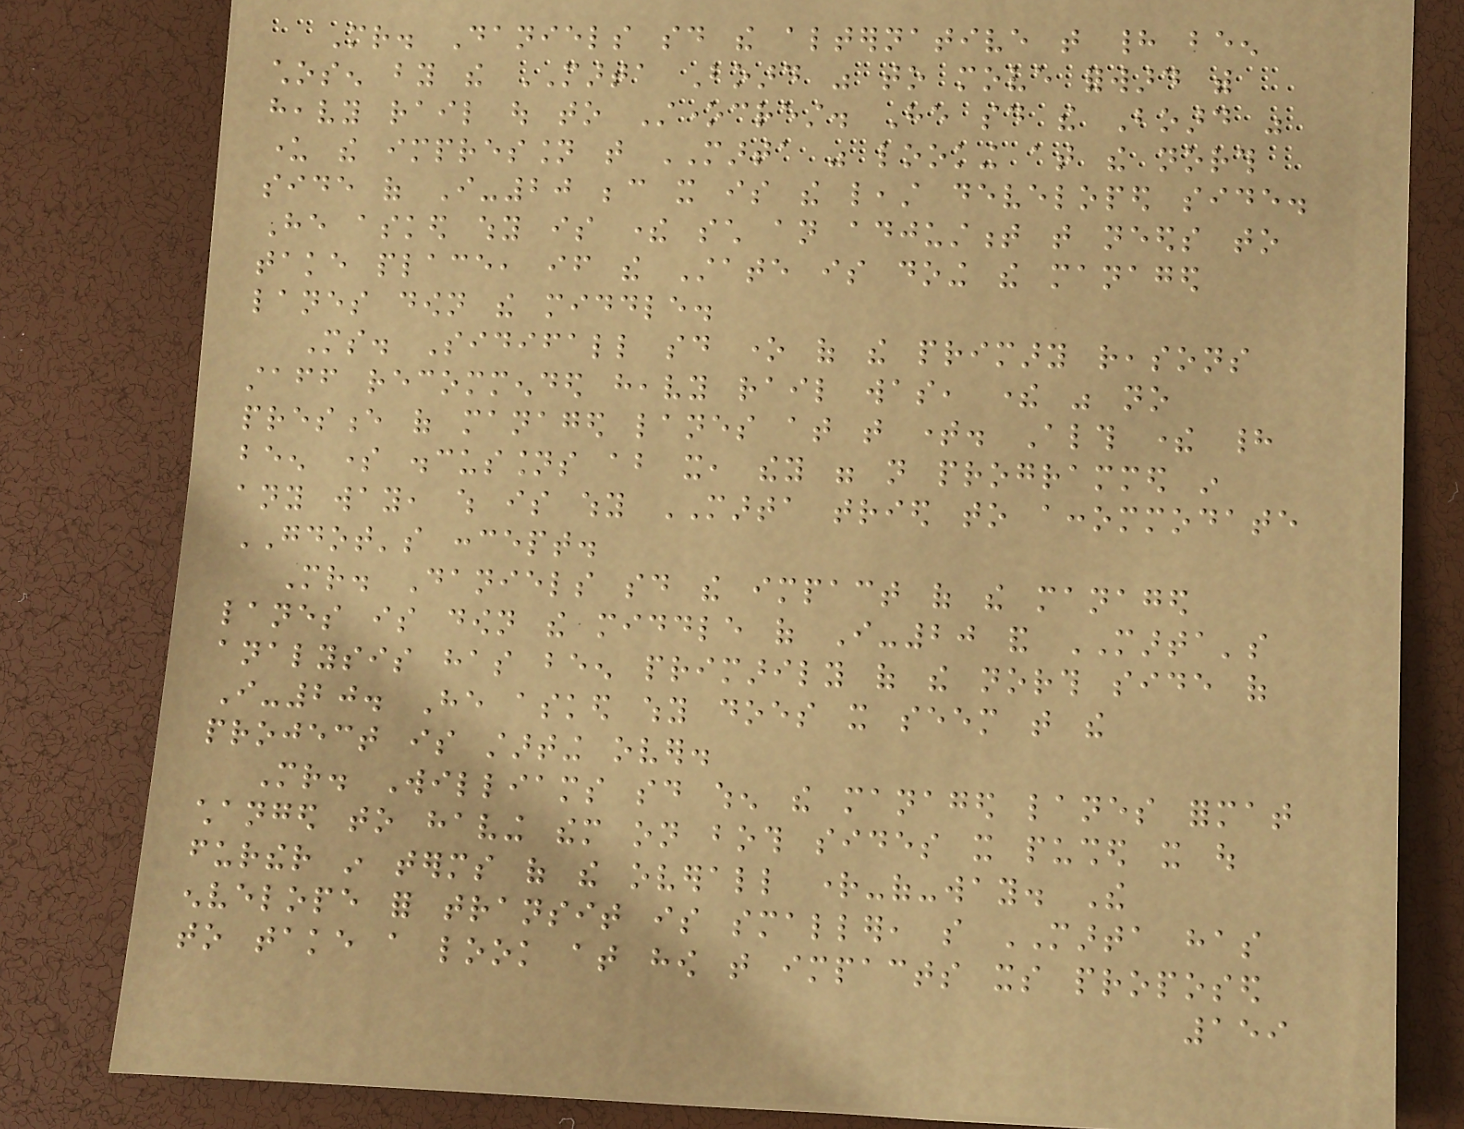Mr. Daniels said the alternative that had been
chosen by the MARTA Board was to move forward with
heavy rail out to Stonecrest. He said the Board was
under the impression that MARTA was looking at the north
side of I-20 because it is the least developed side.
He asked why is there such an adjustment that needs to
take place, if the State is doing the managed
lanes down the middle.
Ms. Sidifall said one of the primary reasons
staff recommended heavy rail was, there was no
presence of managed lanes at that time. Although there had
been some discussions about it, they were not programmed in
any way, which is why MARTA tried to accommodate
GDOT's concept.
Mr. Daniels said the impact of the managed
lanes is down the middle of I-20 and MARTA's
analysis has been primarily of the north side of
I-20. He asked why does it seem that the
project is starting over.
Mr. Williams said when the managed lanes format
changed to having them on both sides it pushed it out
further in terms of the overall right-of-way. The
envelope for transit is smaller, so MARTA has
to take a look at how that impacts its proposed
159
